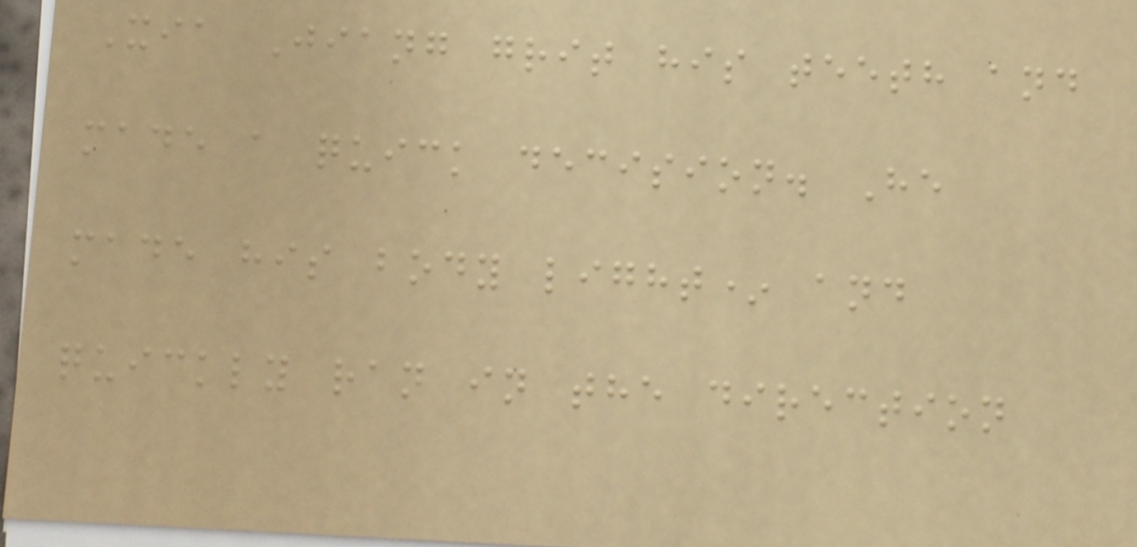Xia Jiang grit his teeth and
made a quick decision. He
made his body light* and
quickly ran in the direction
